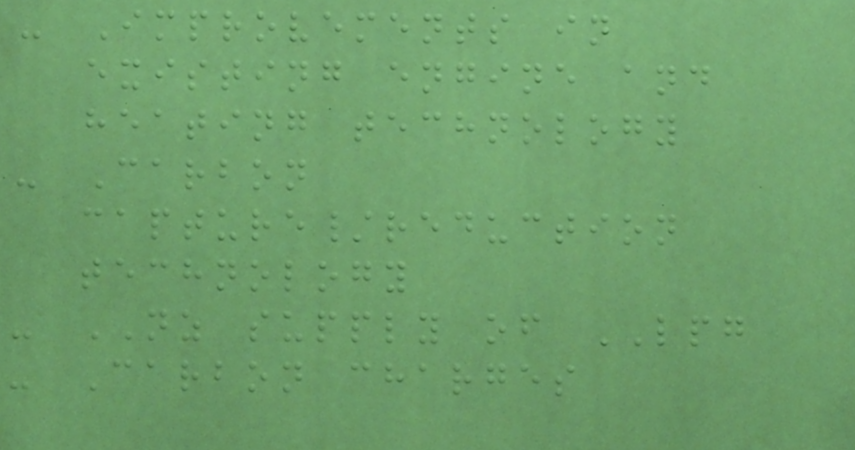- Improvements in
existing engine and
heating technology
- Carbon
capture/reduction
technology
- NZ supply of LPG
- Carbon charges
